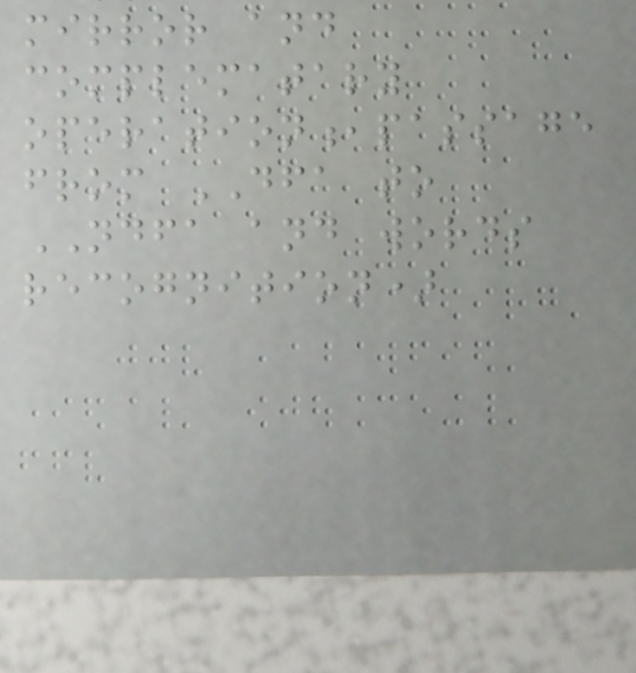mirror and
complematary
operation,passage
from DFA to
NDFA and words
recognition)
